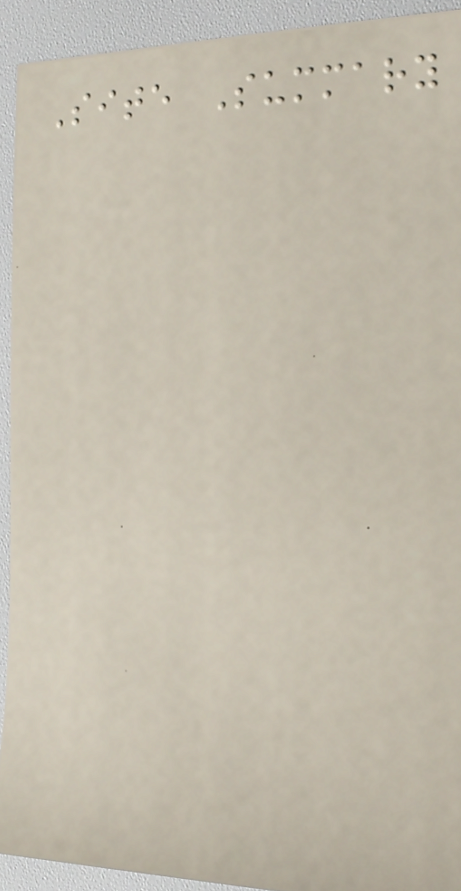Site Summary
